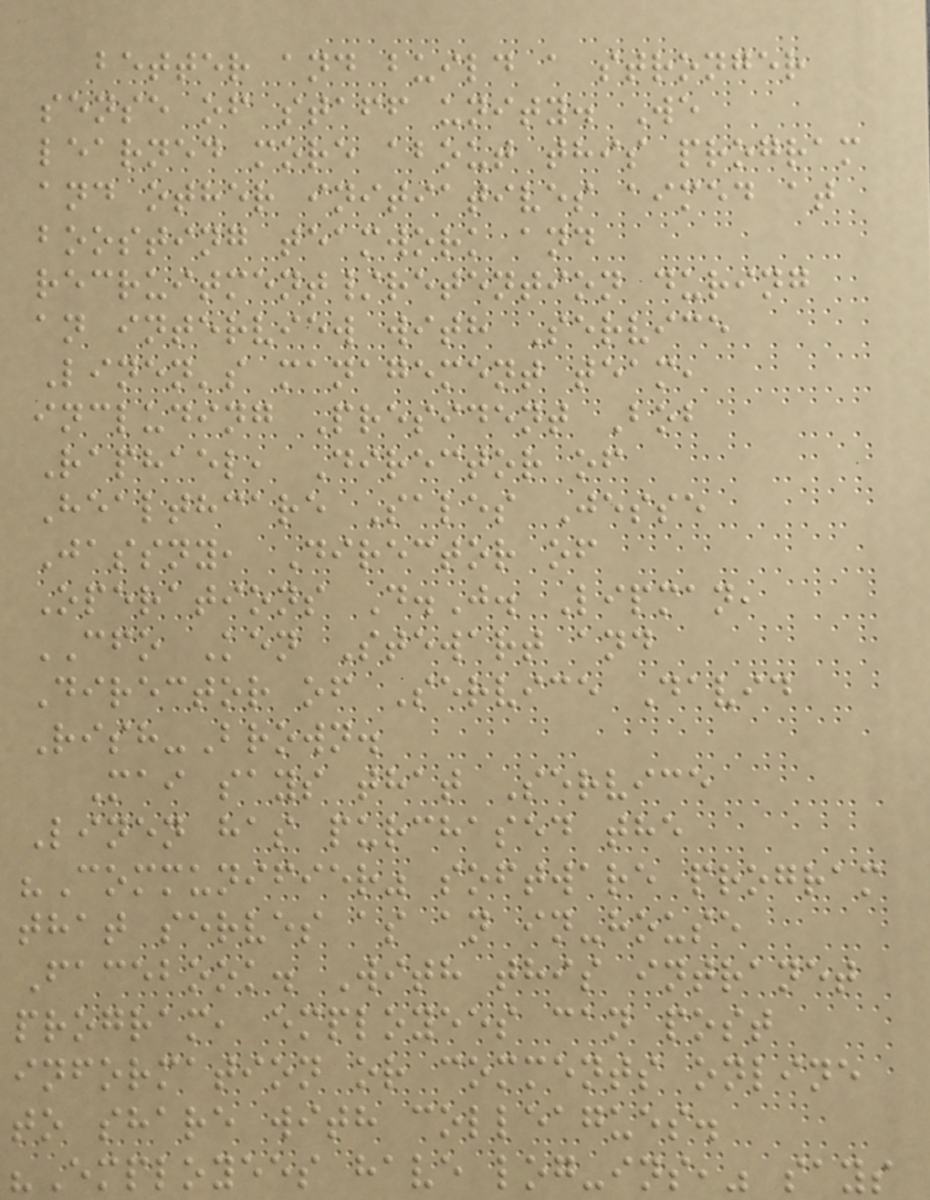better and build a stronger
sense of staff unity. We
learned more about this program
and other initiatives aimed at
boosting teamwork and
recruitment/retention during
an interview with Service
Linen's management team,
including President Bob
Raphael, Director of
Healthcare Sales Jesse
Jassny, Director of
Operations D.J. Lipman,
CFO Ken Stewart and
Director of Service David
Rish-Brown.
Mai says that Service
Linen has purchased the
"Communifier" software program
that serves as an in-house
Facebook. With this intranet
program, employees can post
information or comments online
to share with colleagues.
"Employees have log-ins," says
